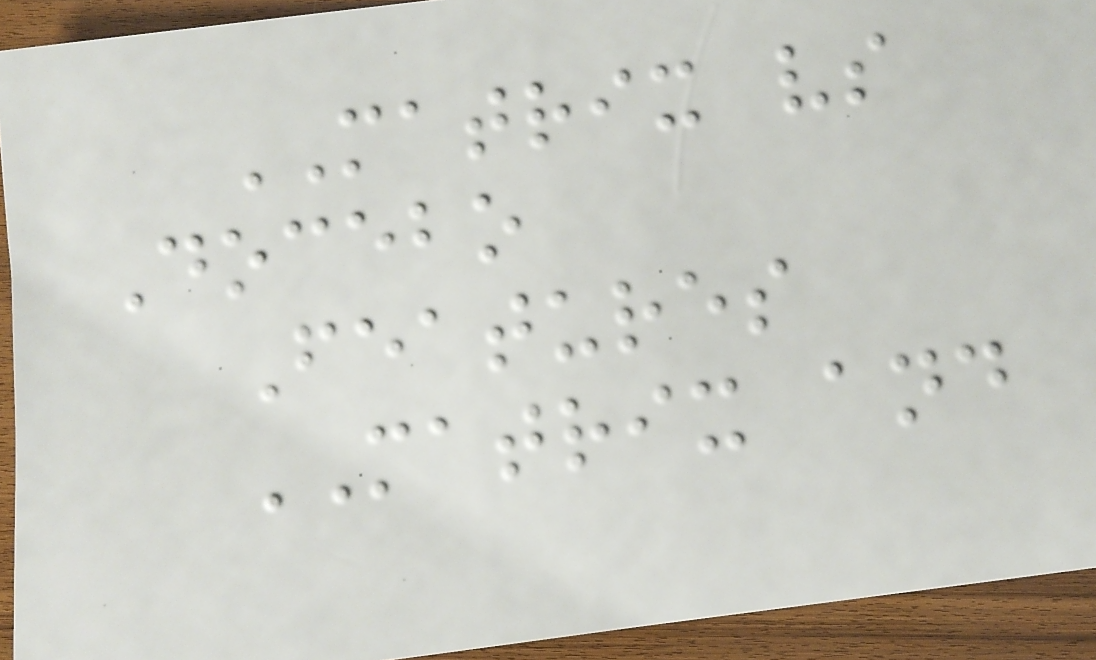MATRIX vs
Docebo
Features
MATRIX and
